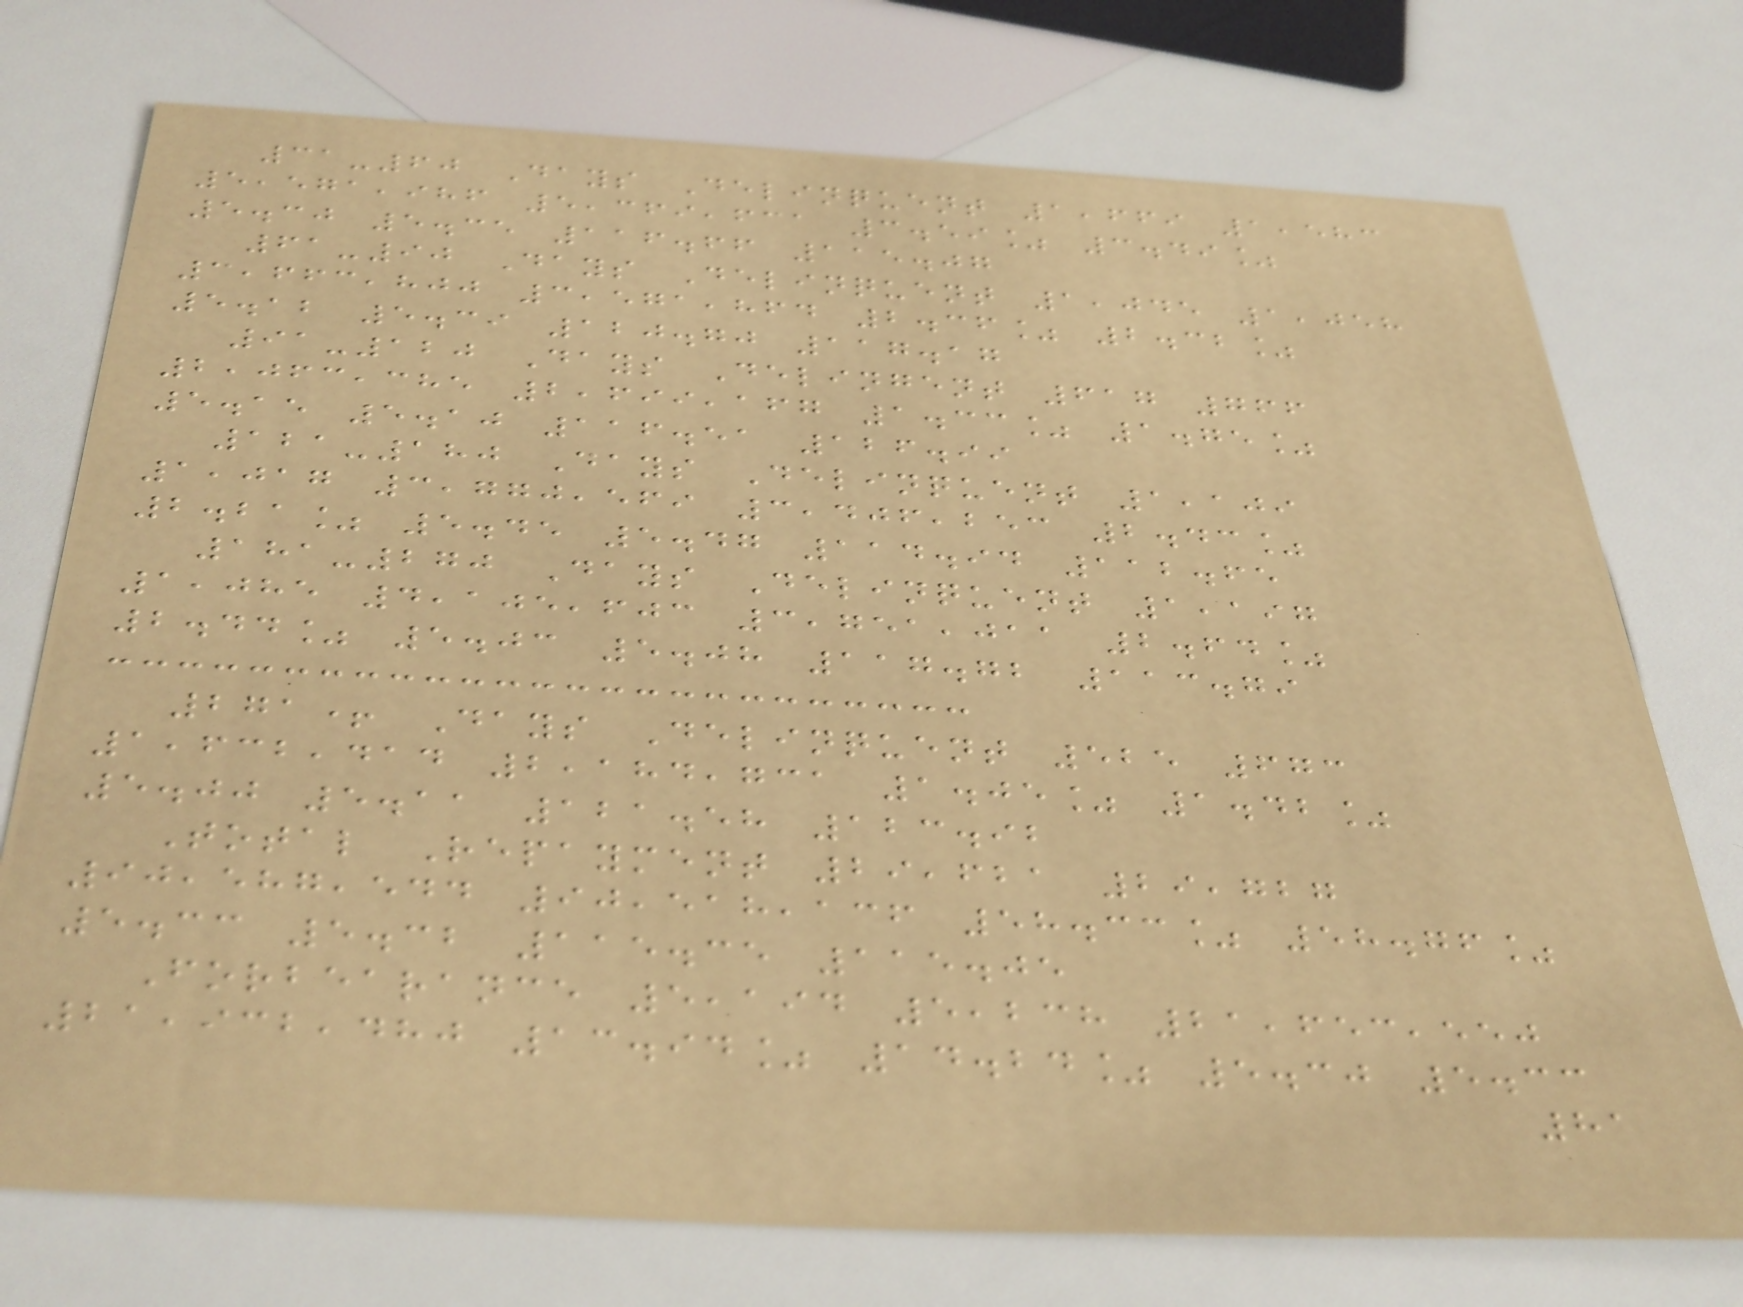31-60 Days Delinquent 1,669 1,583
5,571,986 5,369,631 3.59% 3.49%
5.30 5.35 116.66 115.07
61-90 Days Delinquent 1,045 1,058
3,663,800 3,571,864 2.36% 2.32%
5.12 5.39 120.70 117.17
91-120 Days Delingent 617 766
2,063,385 2,699,167 1.33% 1.75%
5.15 5.10 116.51 126.99
121-180 Days Delinquent 1,109
1,017 3,770,569 3,406,253 2.43%
2.21% 5.45 5.47 114.94 112.65
181-270 Days Delinquent 1,197
1,085 4,105,603 3,751,011 2.64%
2.44% 5.03 5.08 117.72 113.79
271+ Days Delinquent 525 673
1,632,414 2,184,731 1.05% 1.42%
5.00 5.11 121.58 123.92
Total Repayment 29,621 29,727
90,587,544 90,518,136 58.33% 58.76%
5.33 5.32 115.35 115.05
Forbearance 5,194 5,238 21,653,550
21,932,480 13.94% 14.24% 5.30 5.33
81
